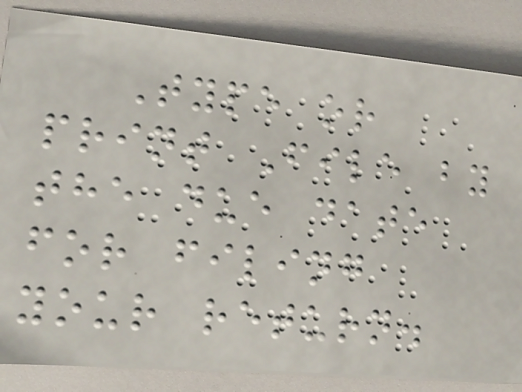Type or
print File by
the due date
for filing
your return.
